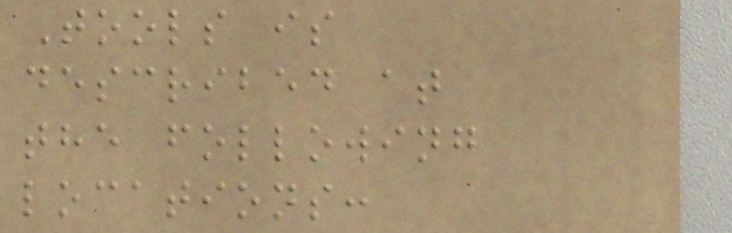Tools is
described at
the following
locations:
